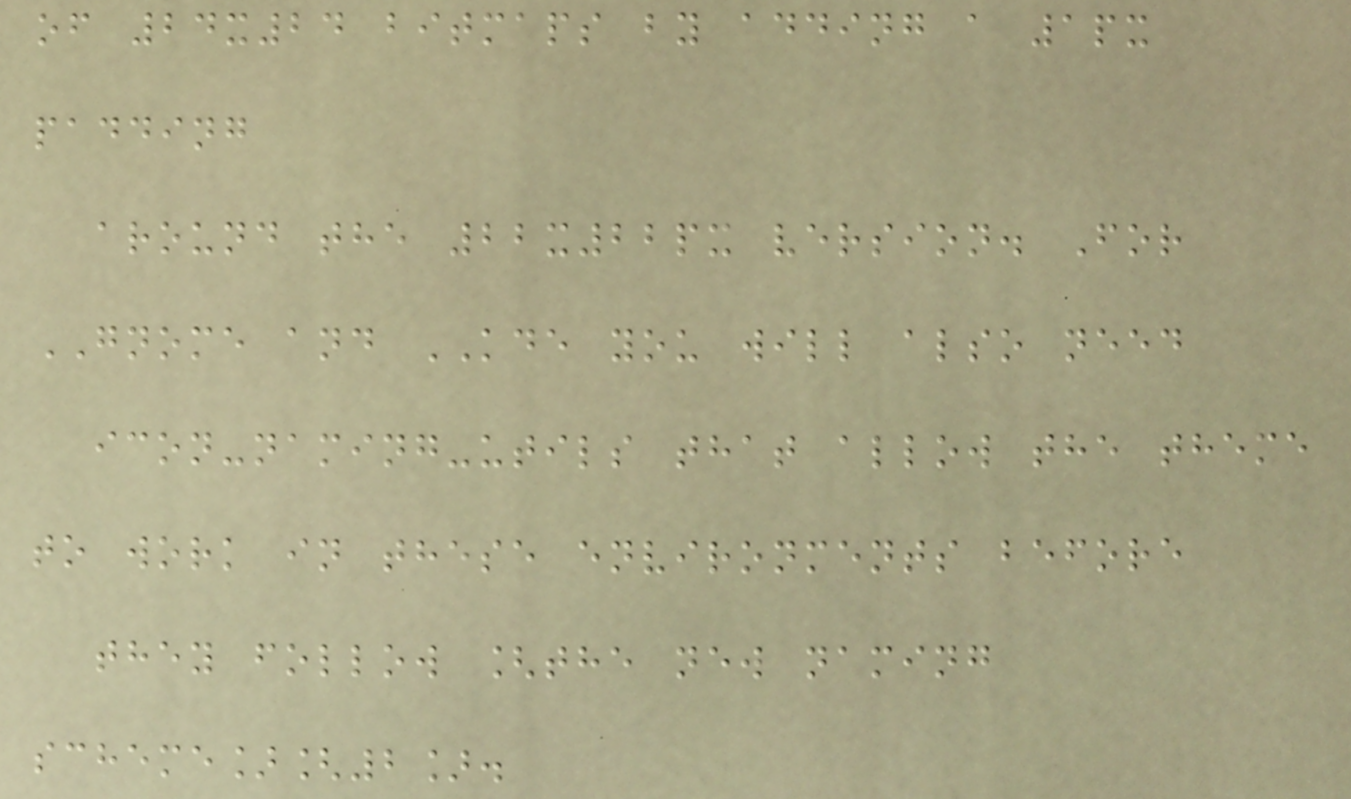of 24x24 bitmaps by adding a 1px
padding
around the 22x22px version. For
GNOME and KDE you will also need
icon-naming-utils that allow the theme
to work in these environments before
they follow [the new naming
scheme][2].
